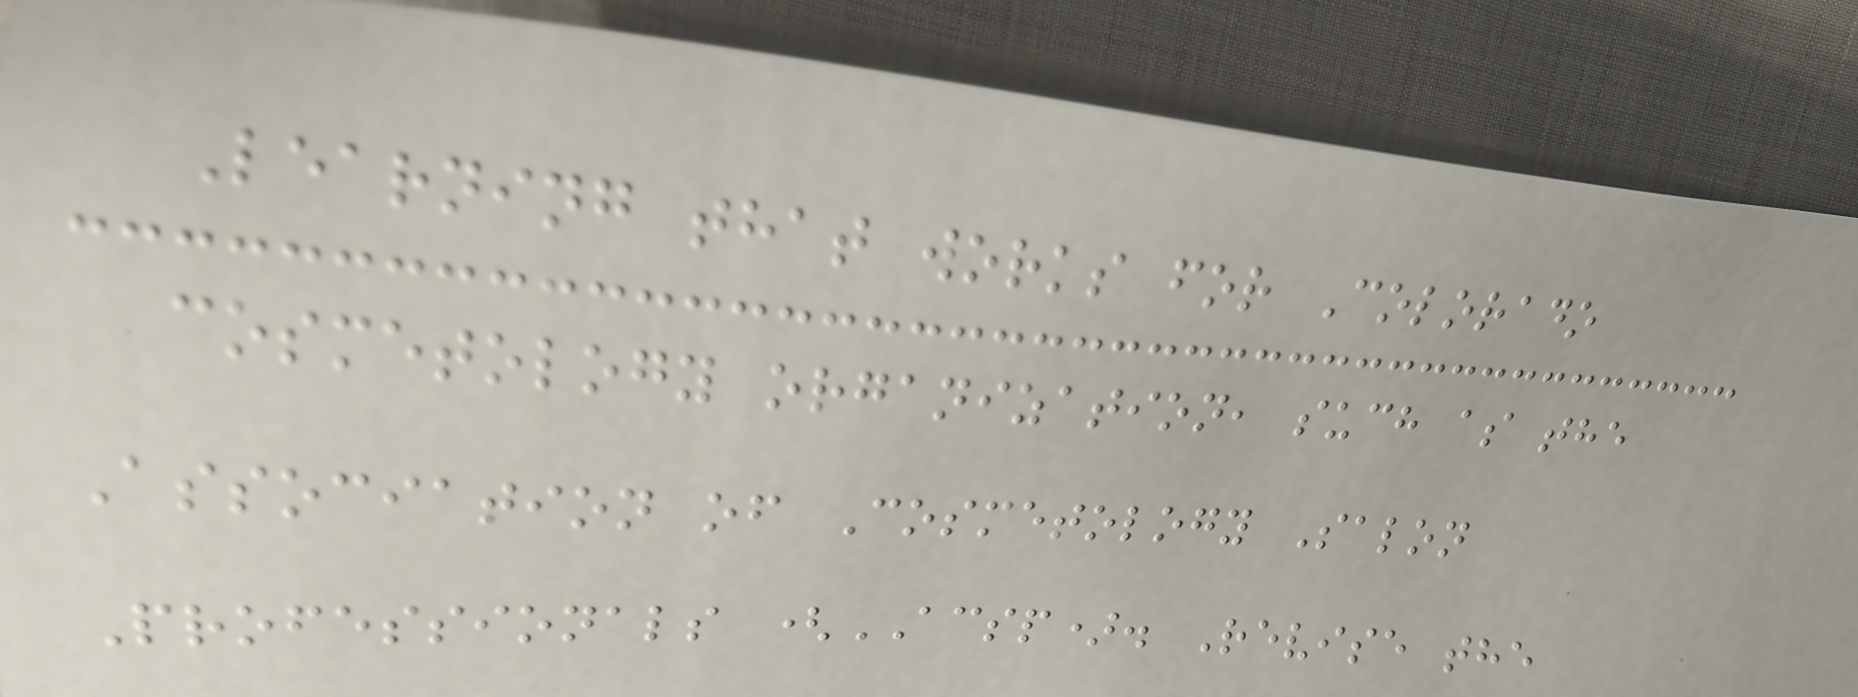Learning that works for Colorado
cosmetology organization, such as the
Association of Cosmetology Salon
Professionals (ACSP). Revise the
